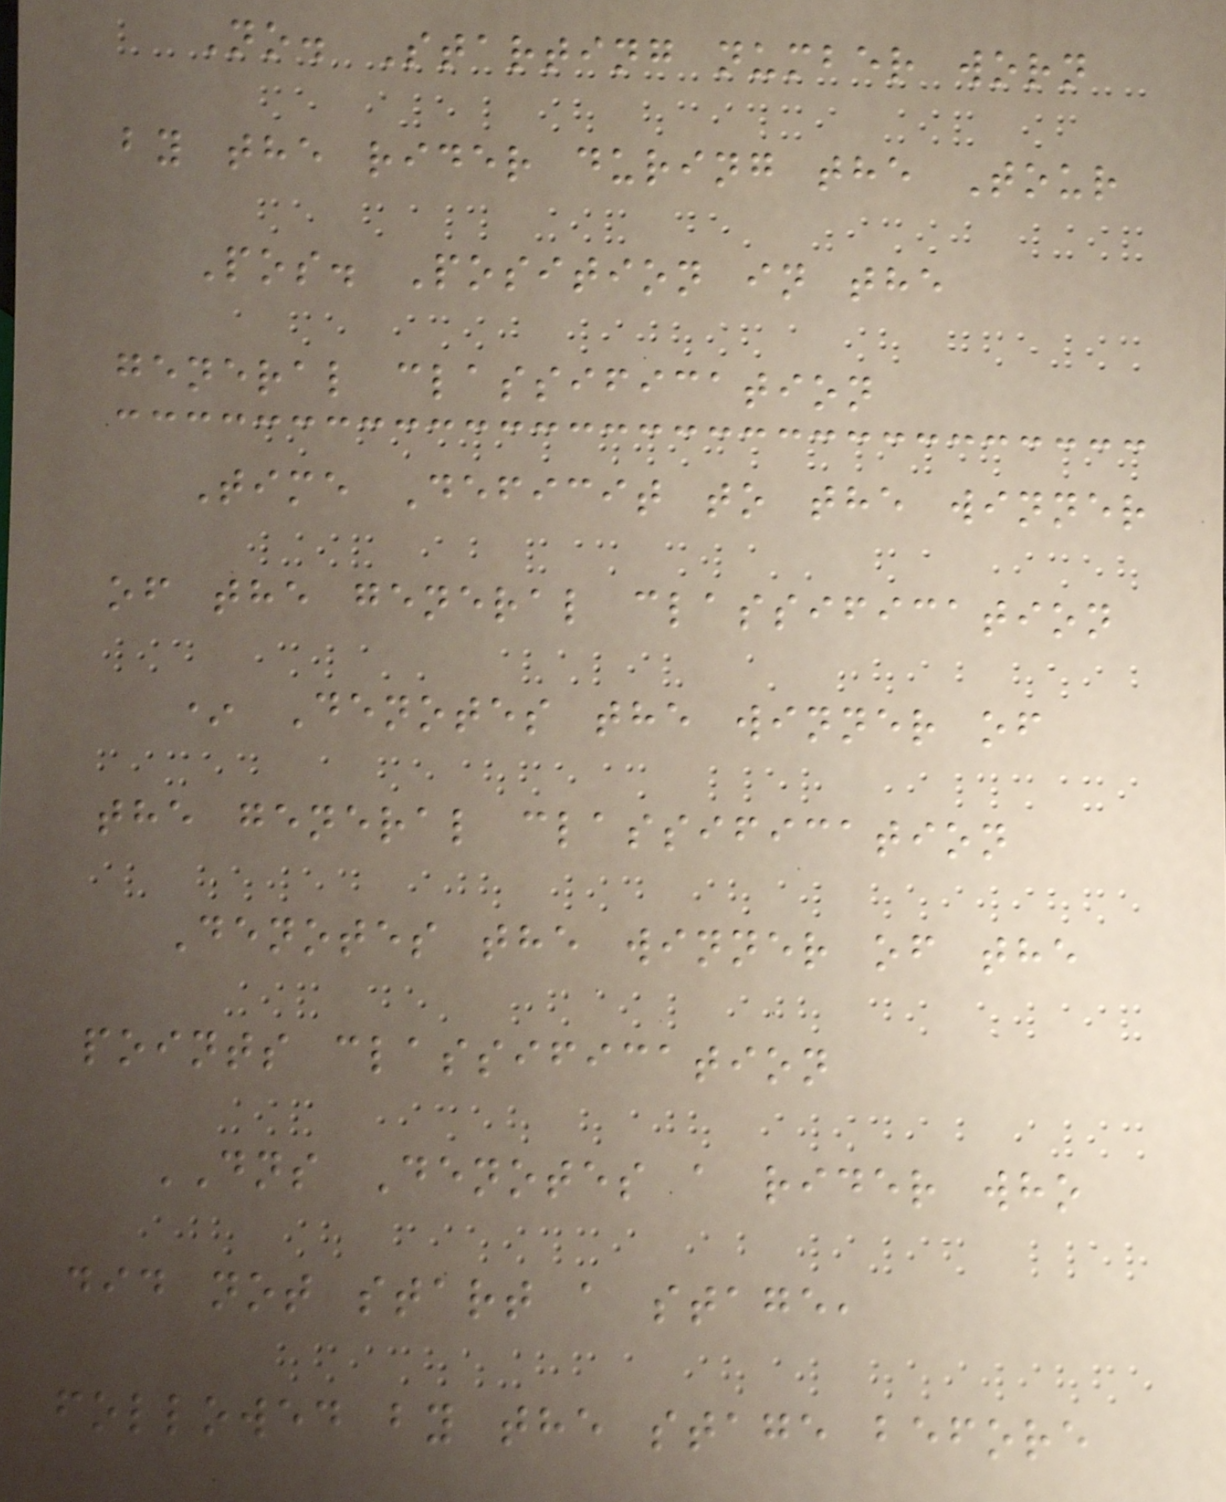No. Starting number worn
by the rider during the Tour
Pos. Position in the
general classification
Time Deficit to the winner
of the general classification
* Denotes the winner of
the general classification
Denotes the winner of the
points classification
DNS Denotes a rider who
did not start a stage,
followed by the stage before
